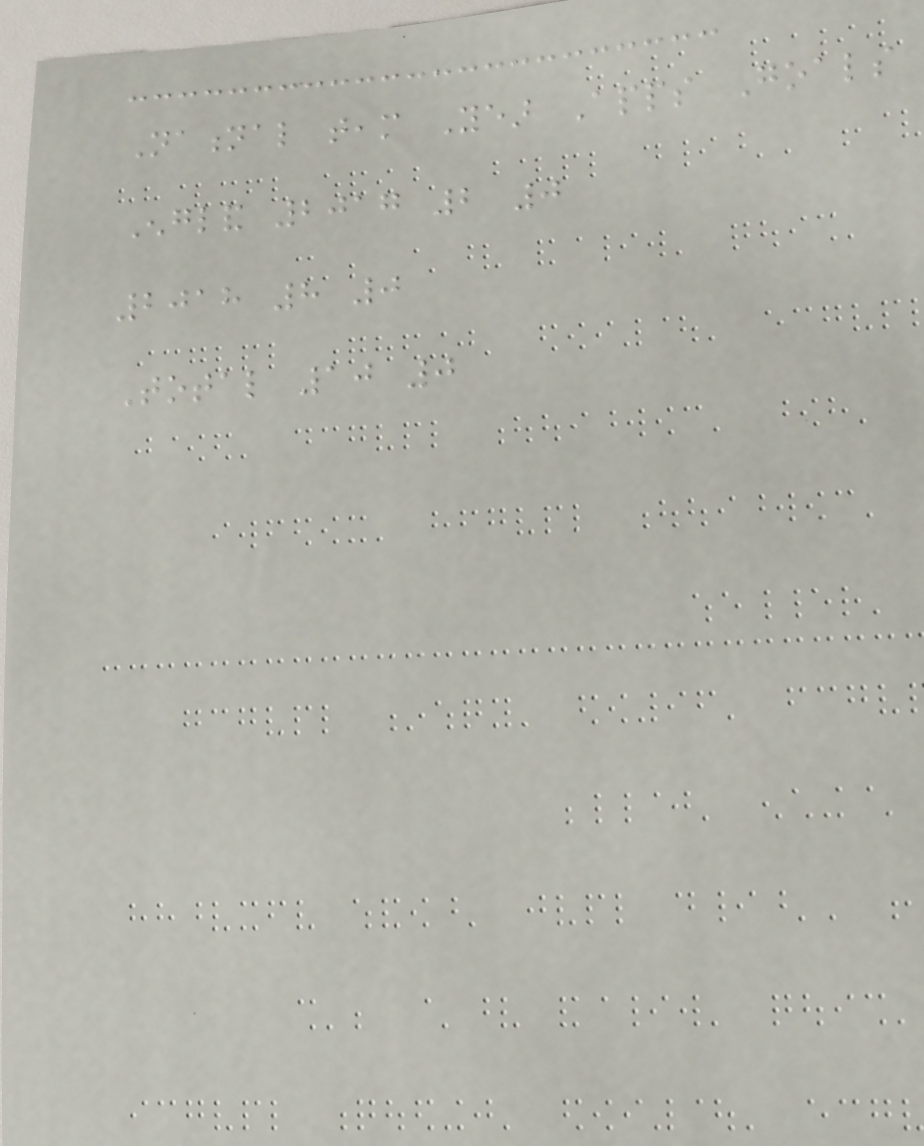National team Year Apps Goals
England 2017 2 0
2018 8 0
Total 10 0
